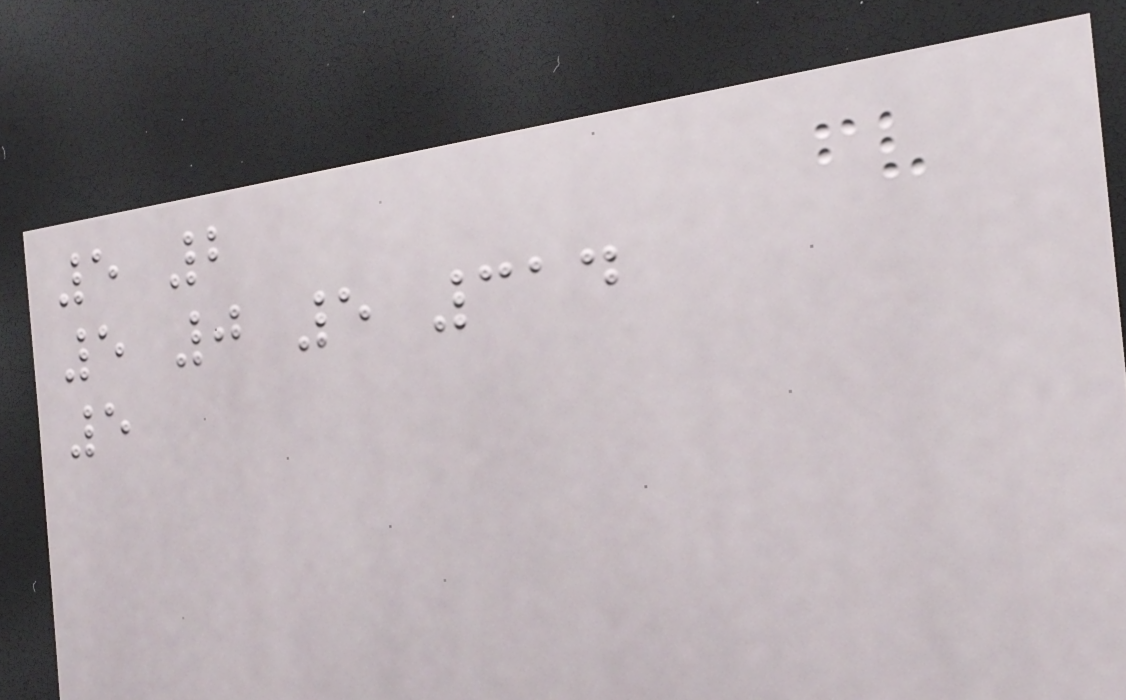5 2
5 0 5 314
5
